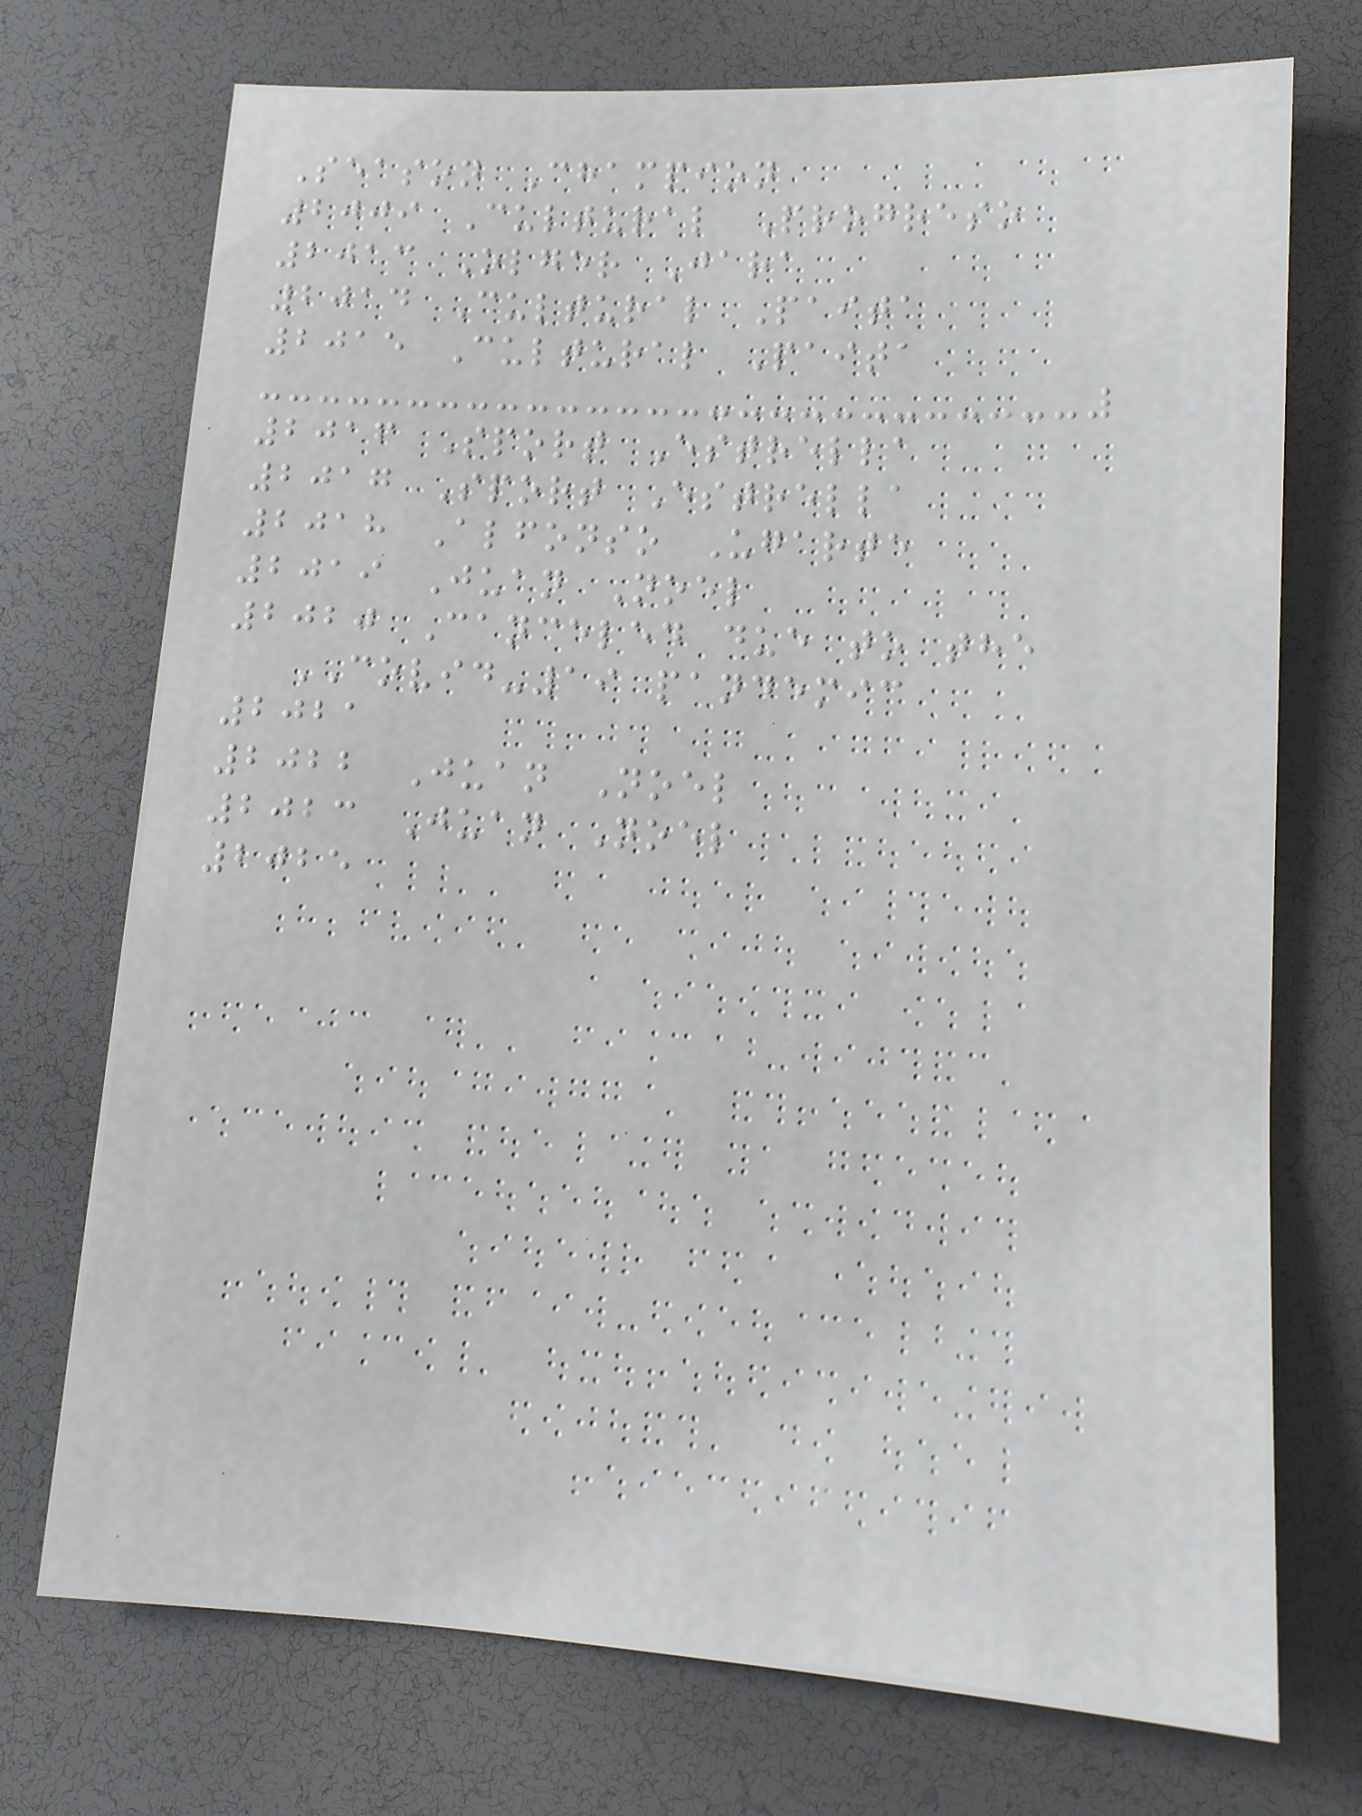Season Champion
2009 Cultural Progreso
2013 Olger Jara
2014 Cultural Paita
2015 Cultural Paita
2016 Sport Estrella
2017 Sport Estrella
2018 Alfonso Ugarte
2019 Juan Noel
2020 Canceled due to the
COVID-19 pandemic
2021
2022 Juan Noel
2023 Juan Noel
2025
